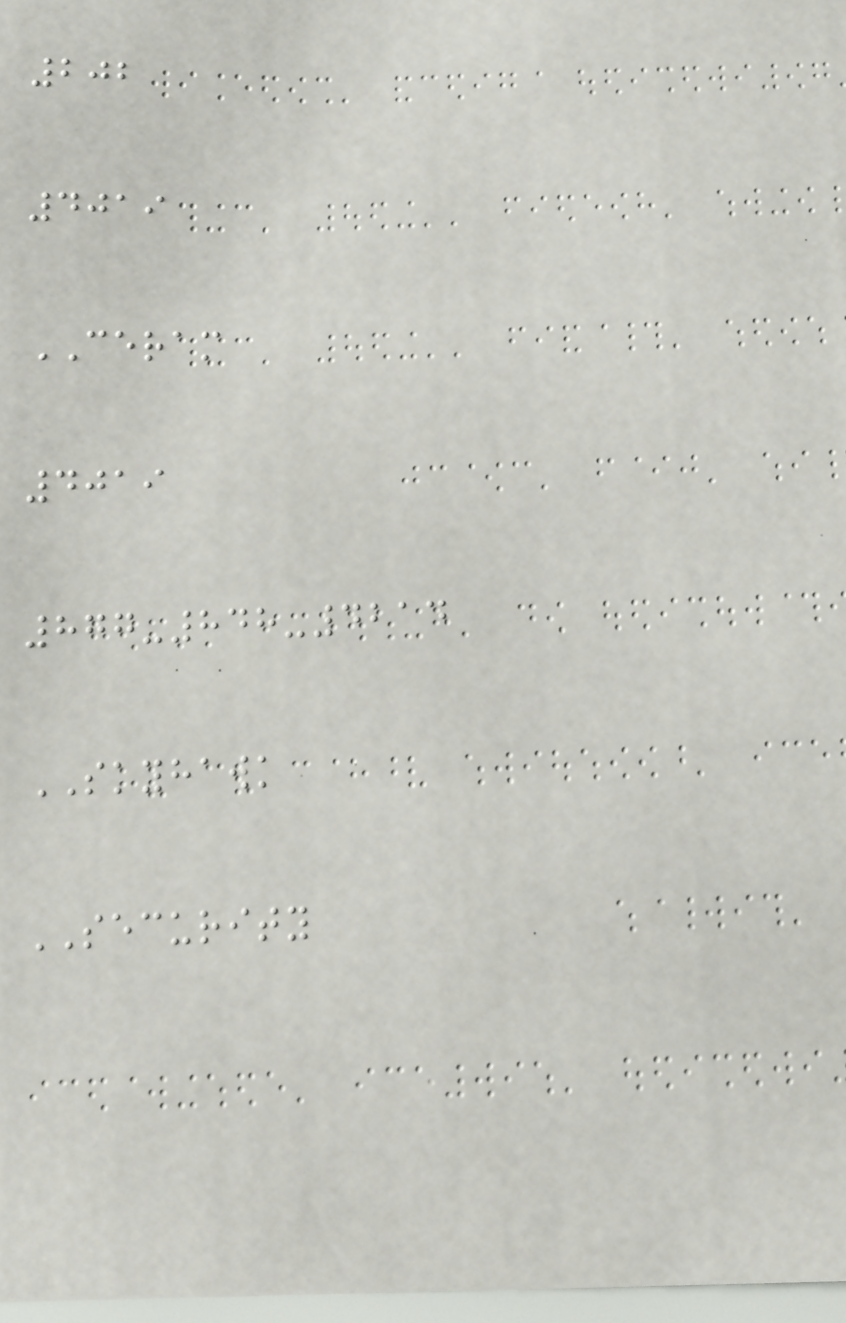202
4019
CERAM
4019
877-848-4214
SKYHAWK
SECURITY
